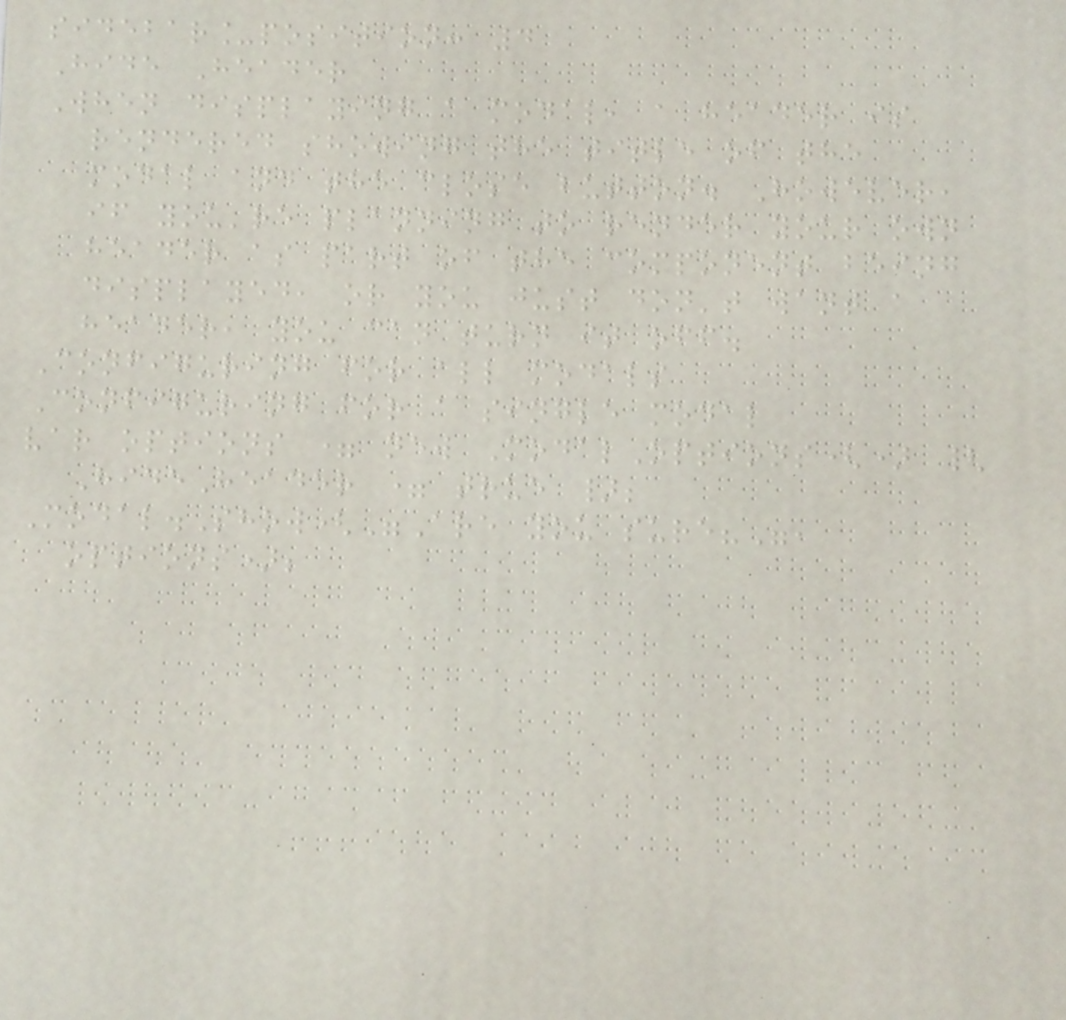sidebar_position: 4
Hide Header
When displaying a modal, a header is
rendered showing the title of the
modal and the close button. However,
if you're planning to render your own
header as part of the component being
displayed, or you just don't want a
header, you can turn it off.
Configuring for all modals
Configuring for a single modal
var options = new ModalOptions() {
HideHeader = true };
Modal.Show("Are you sure?",
options);
